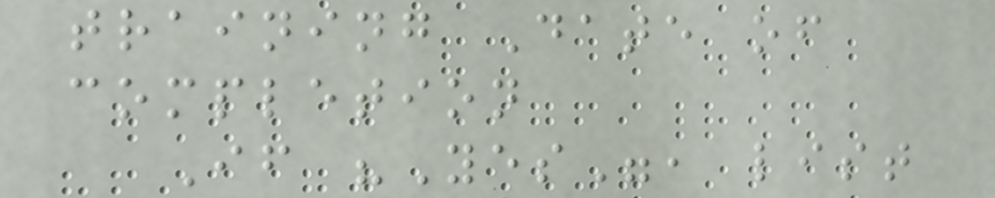training Date of
completion
If "Yes", list
